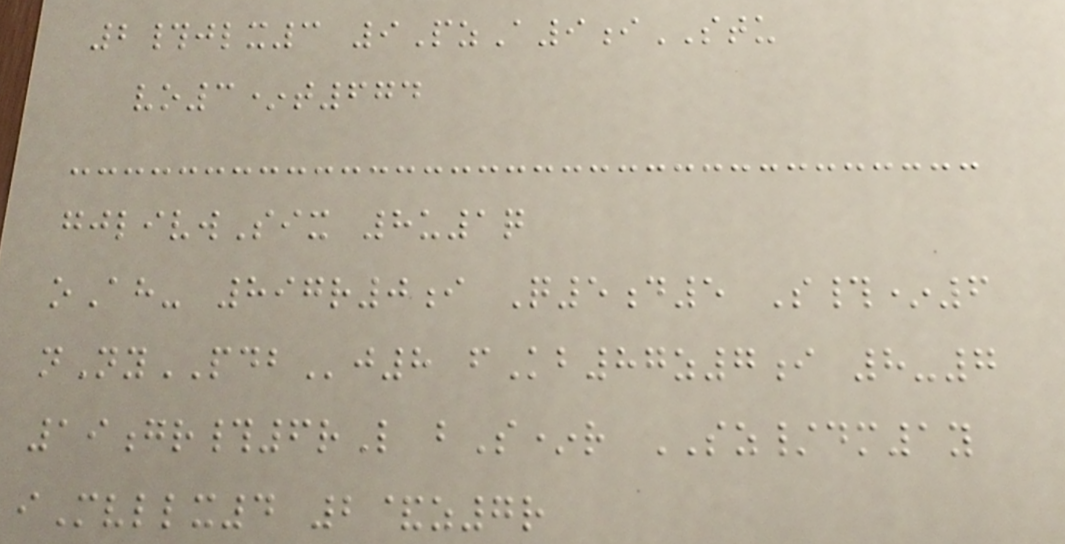2#jlx3 9PzA9iSTU
vo3*t674
gjlivwSix 8u1q
oAh- 897r0i Q5d5 S#*6
nNyPDBj8 fKb87z7i 8-7
19gr#6rL bS*r SZ/dm1y
iMvllx4 2&z7r
